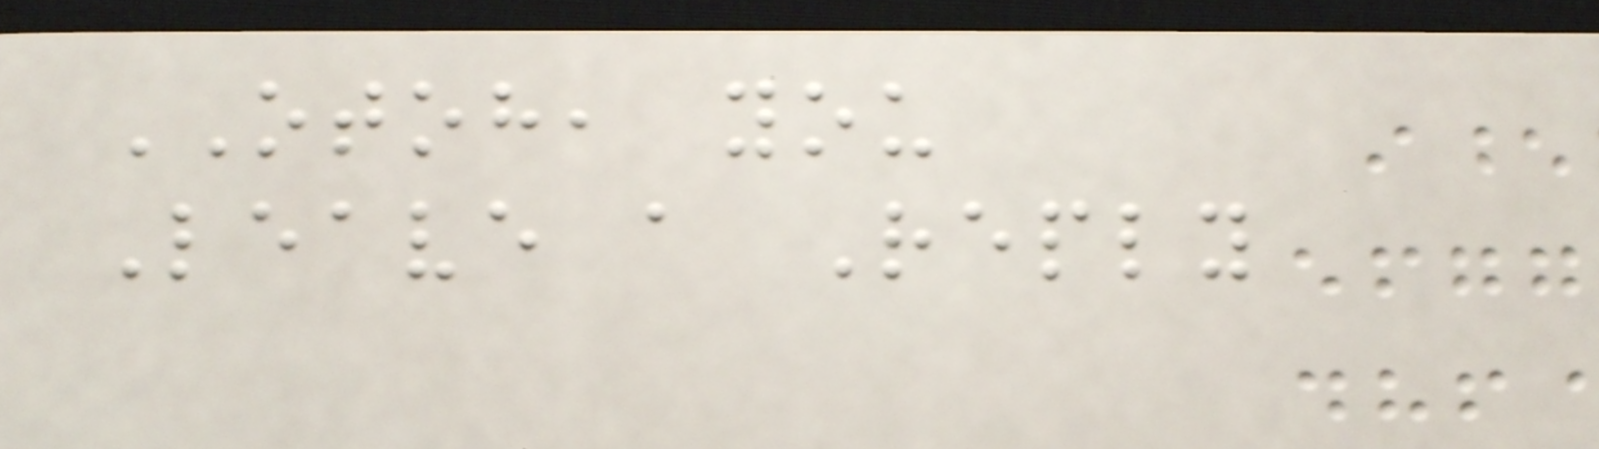OTOH, you
Leave a Reply
